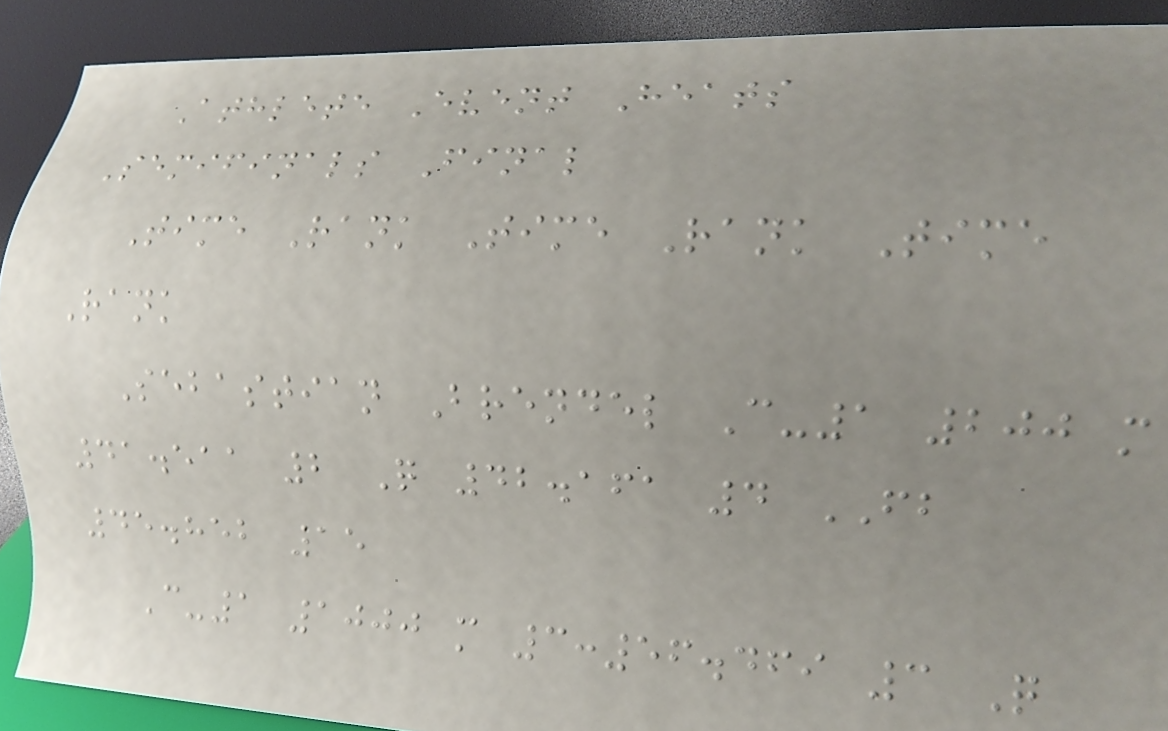Athlete Event Heats
Semifinals Final
Time Rank Time Rank Time
Rank
Sebastian Brendel C-1 200 m
41.511 2 Q 42.161 4 FB
45.852 15
C-1 1000 m 3:56.469 3 Q
